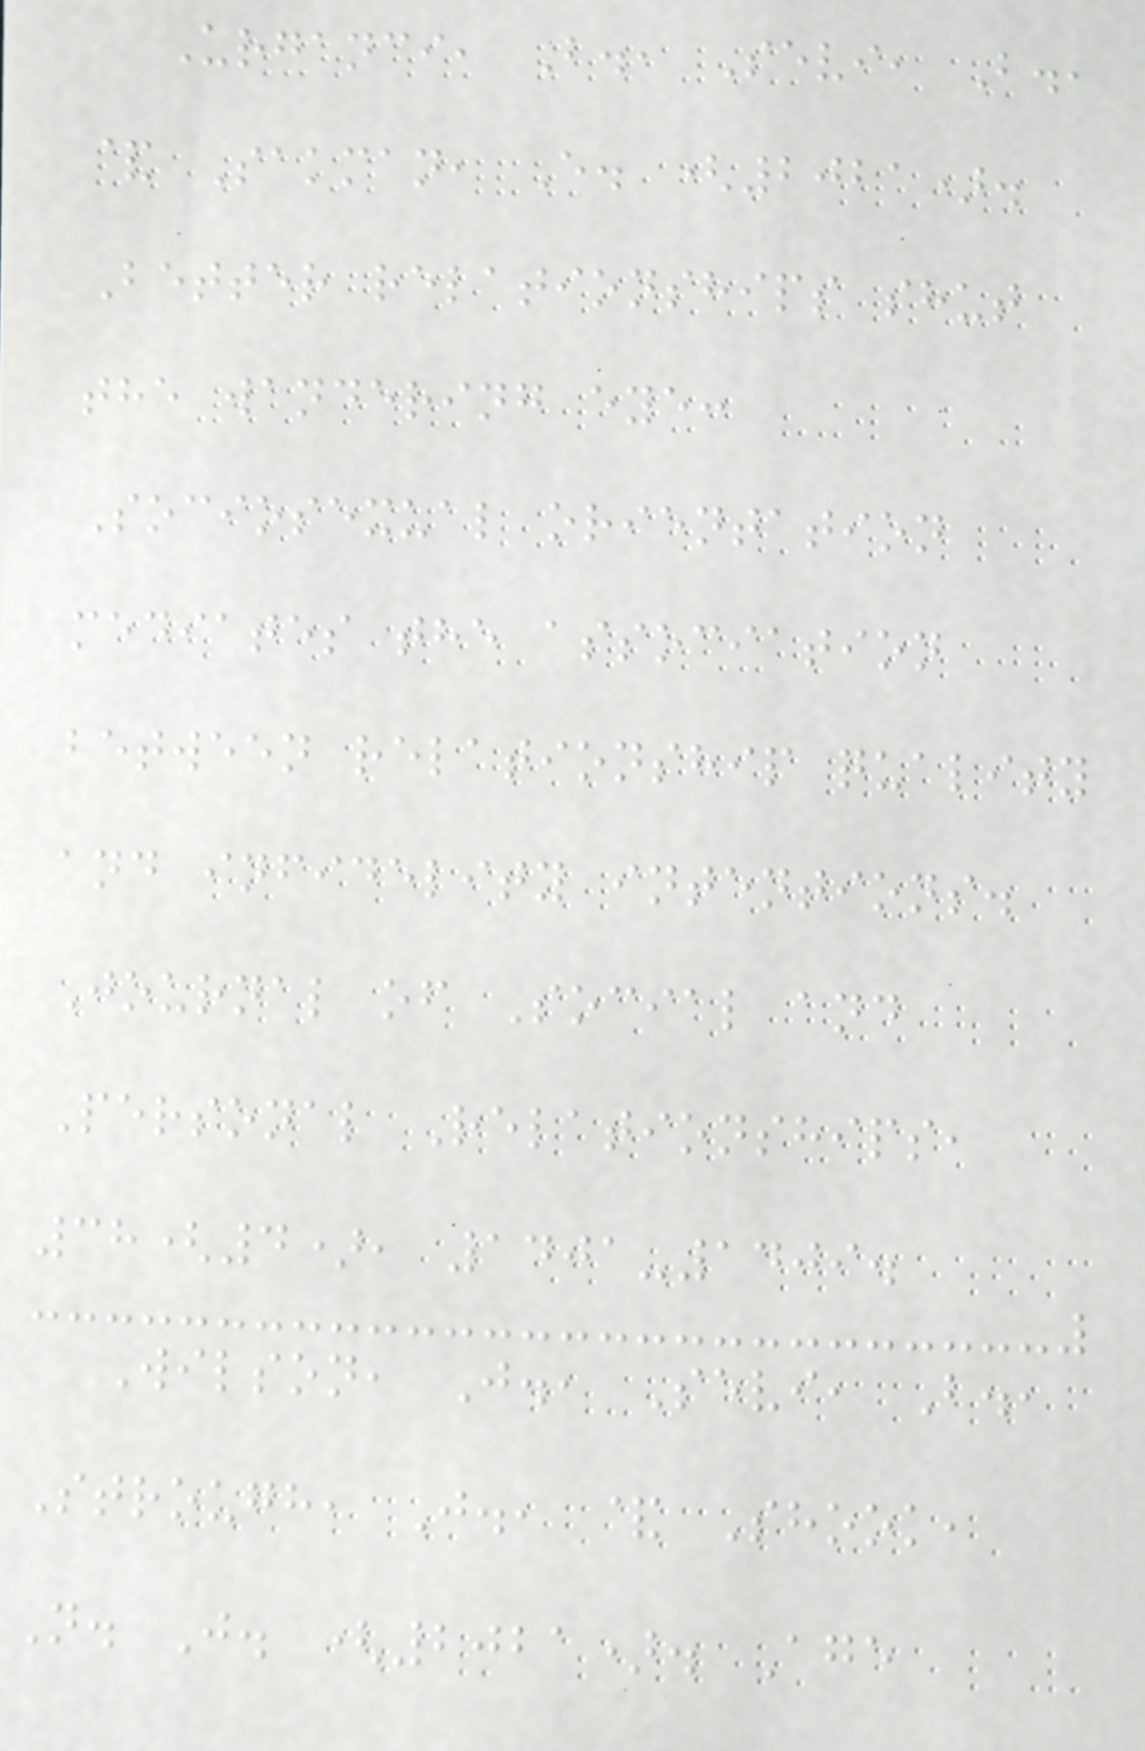Urganci, B., Sevi, B.,
& Sakman, E. (2021).
Better relationships shut
the wandering eye:
Sociosexual orientation
mediates the association
between relationship quality
and infidelity intentions.
Journal of Social and
Personal Relationships,
38(4), 1401-1409.
Wilson, J., Sevi, B.,
Strough, J., & Shook,
N. J. (2021). Age
